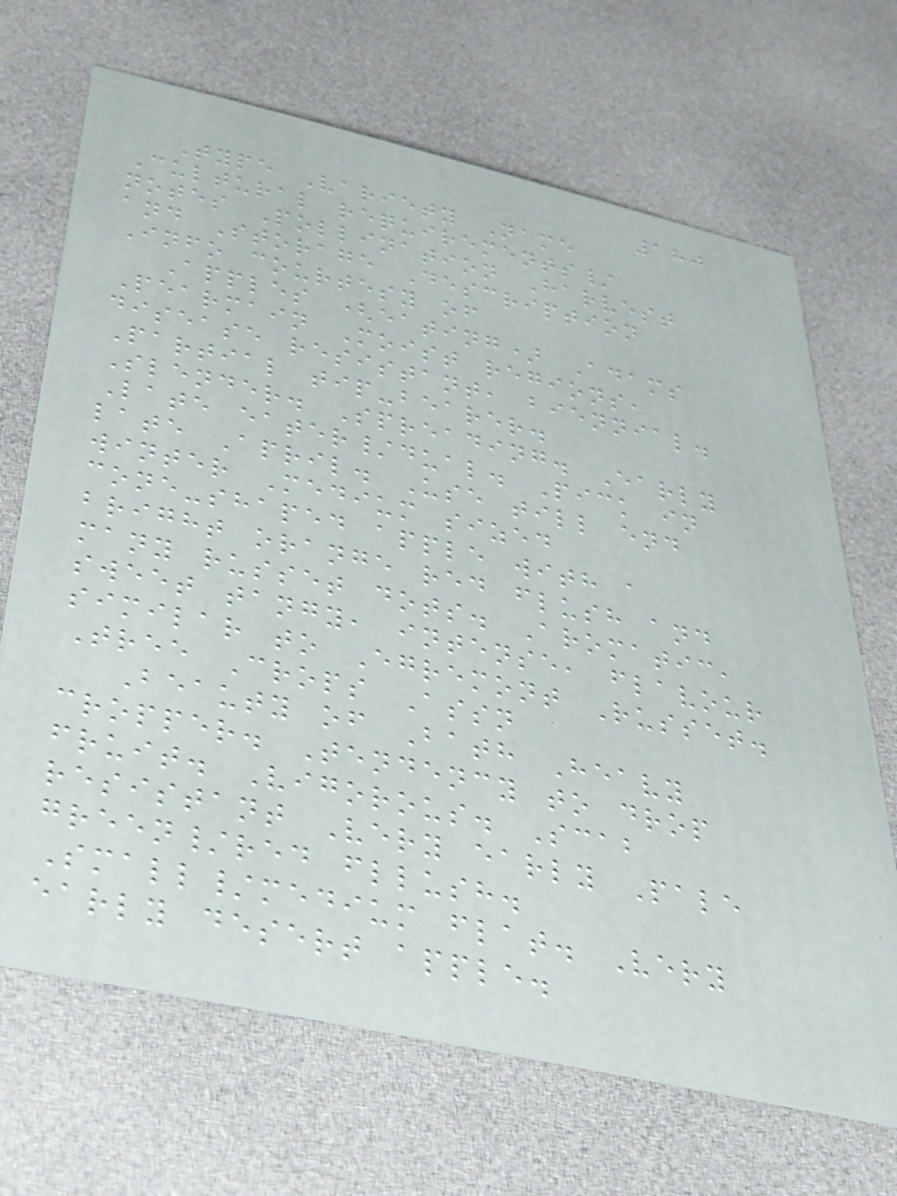180
Type Variety Name
Cultural requirements/
notes Pollination Harvest
and Storage Description
Info courtesy of
Apples (eating) Adams
Pearmain Moist regions,
disease resistant, biennial.
Partial tip-bearer.
Slender. Spreading. Early
Late eater/dual. Pick in
late April. Use till end
winter Medium sized
cone-shaped apple with a
bright orange red flush and
many russet dots. Aromatic,
sweet tangy, intense, flavour
similar to Egremont Russet.
Tree Crops Assn
Beauty of Bath Heavy
cropper. Tendency to drop
fruit. Vigorous. Scab
resistant Very early Pale
green/red fllush.
Small/medium flat. Very
early desert apple.
